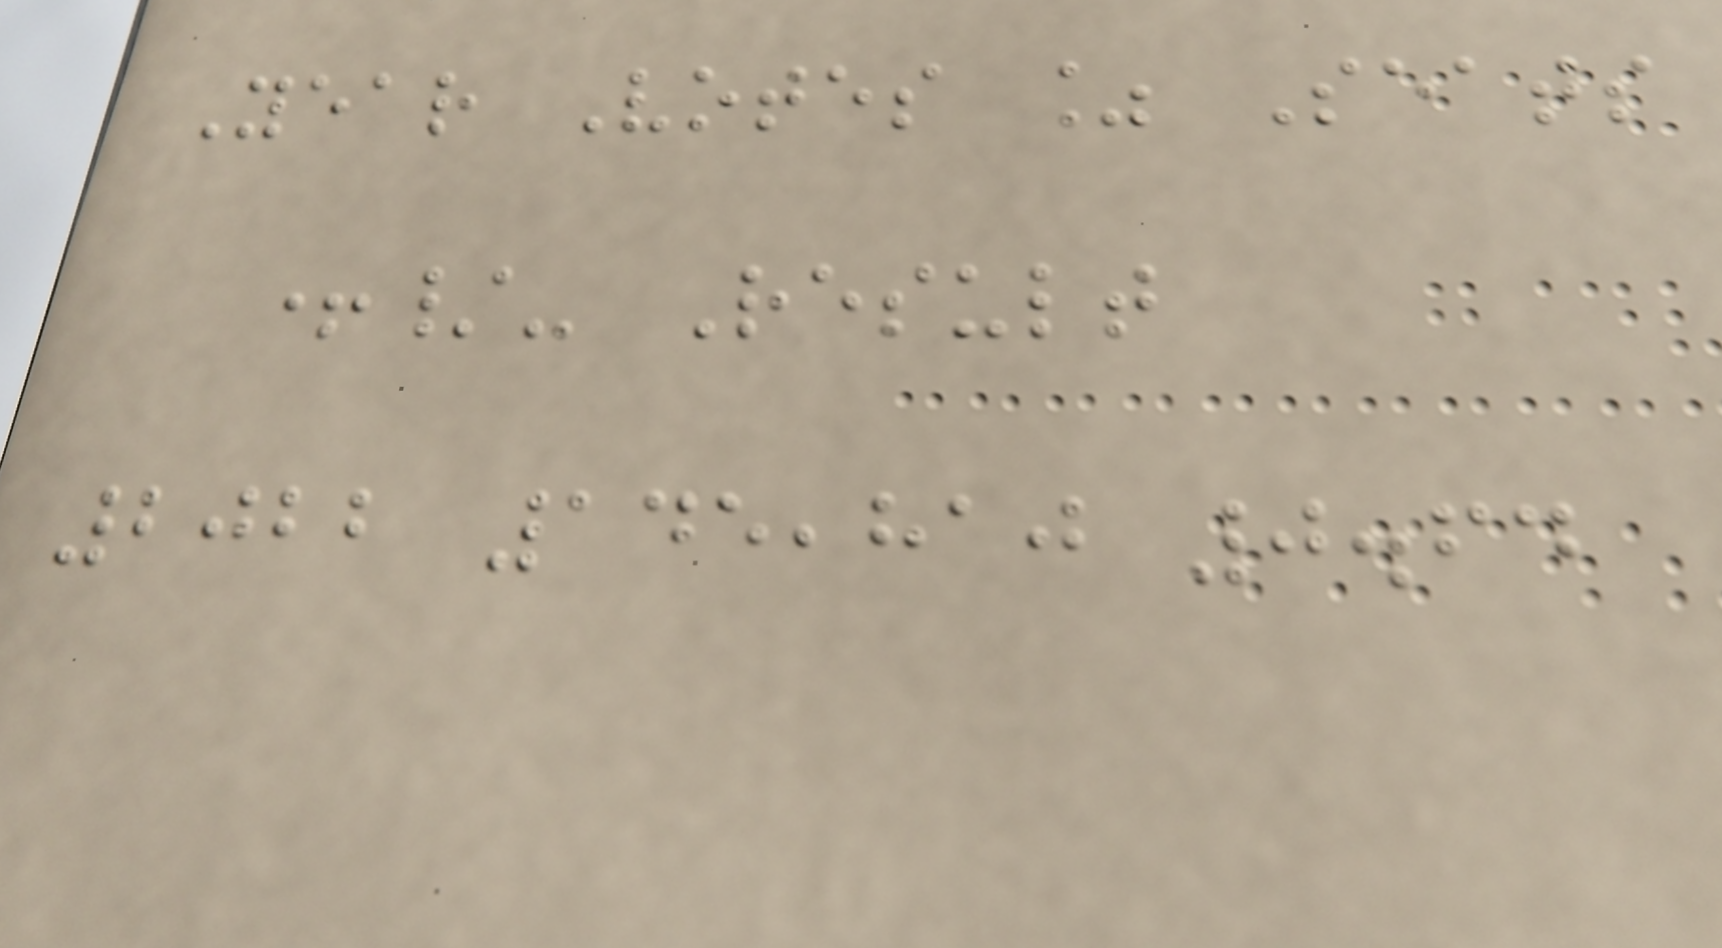Year Votes % Seats
+/- Result
2022 145,810 0.64
